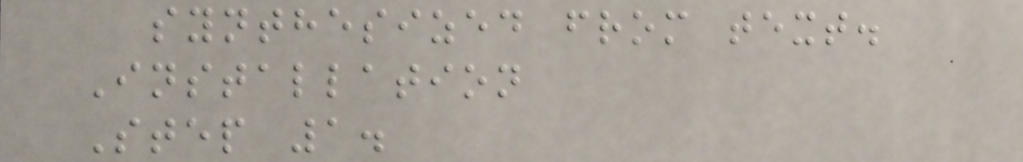synthesized from text.
Installation
Step 1.
